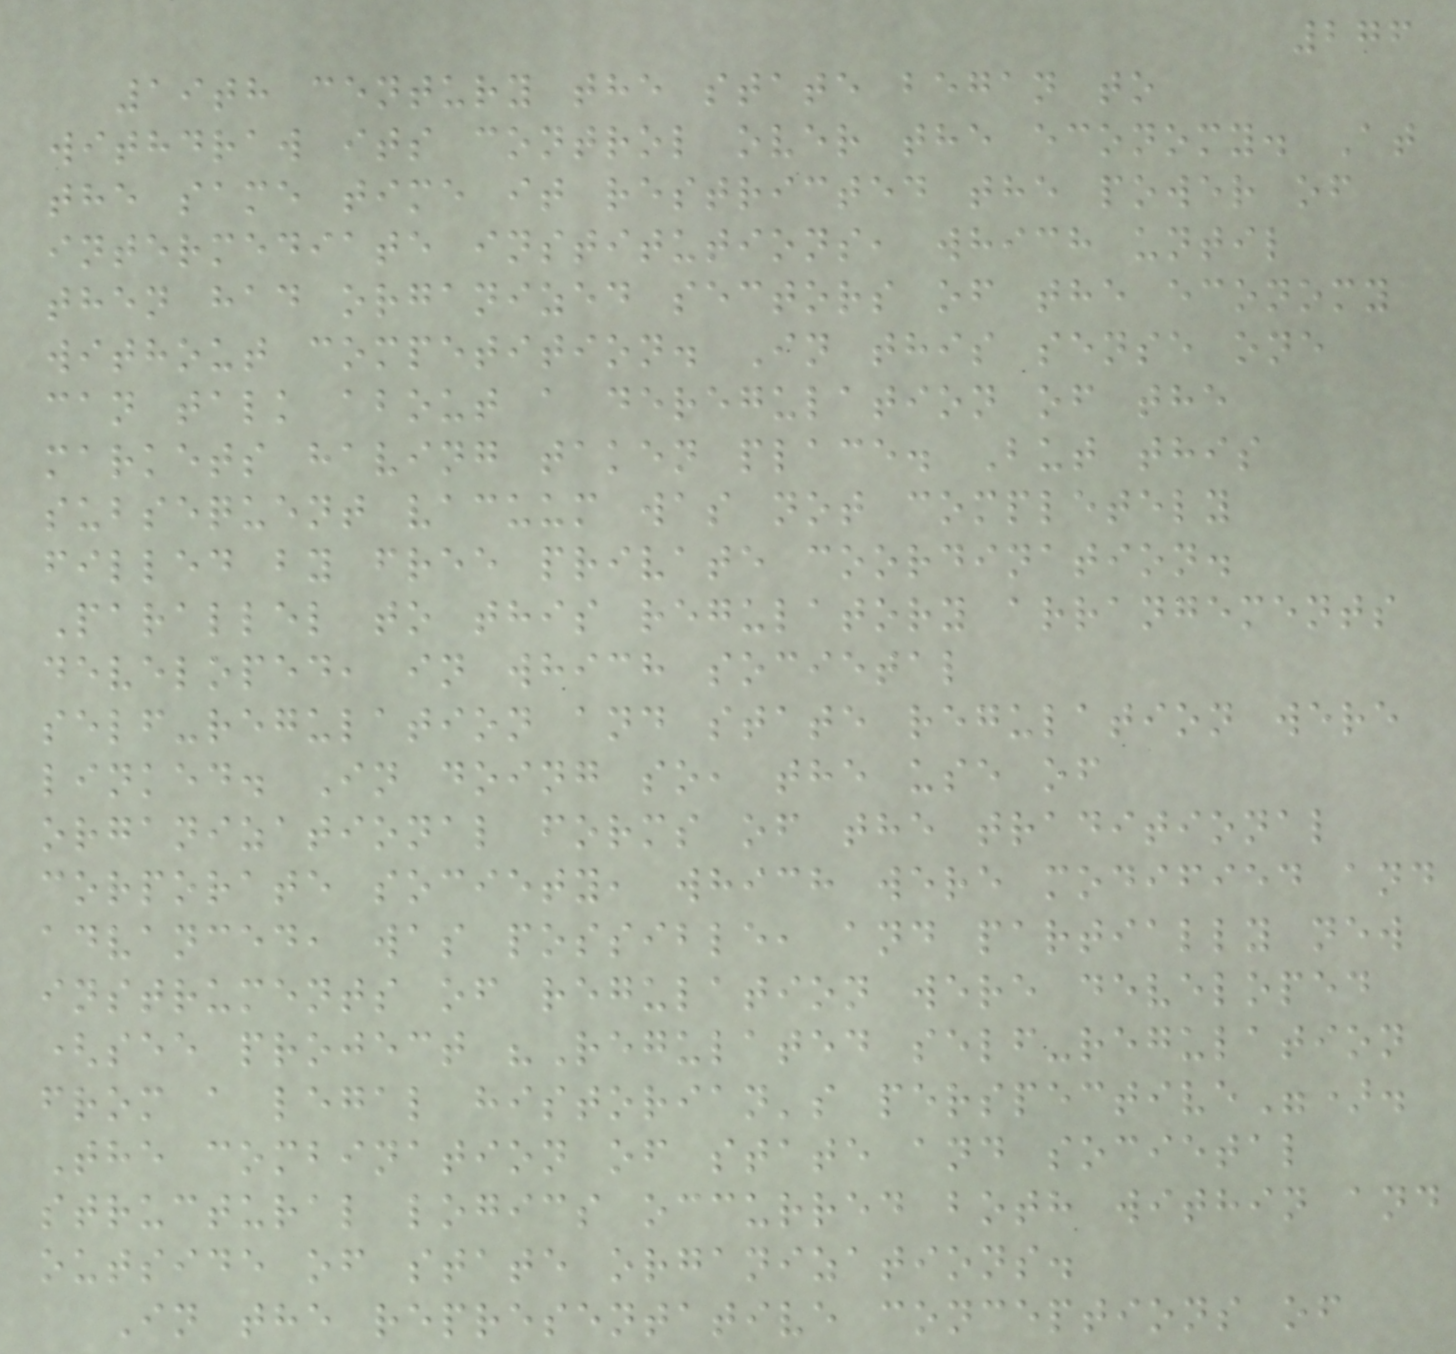276
19th century the state began to
withdraw its control over the economy. At
the same time it restricted the power of
intermediate institutions, which until
then had organized sectors of the economy
without competition. In this sense one
can talk about a deregulation of the
markets having taken place. But this
subsequent vacuum was not completely
filled by free private coordination.
Parallel to this regulatory arrangements
developed, in which societal
self-regulation and state regulation were
linked. In doing so, the use of
organizational forms of the traditional
corporate society, which were modified and
advanced, was possible, and partially new
instruments of regulation were developed
(see project "Regulated self-regulation
from a legal historian's perspective").
The combination of state and societal
structural logics occurred both within and
outside of state organizations.
In the representative conceptions of
